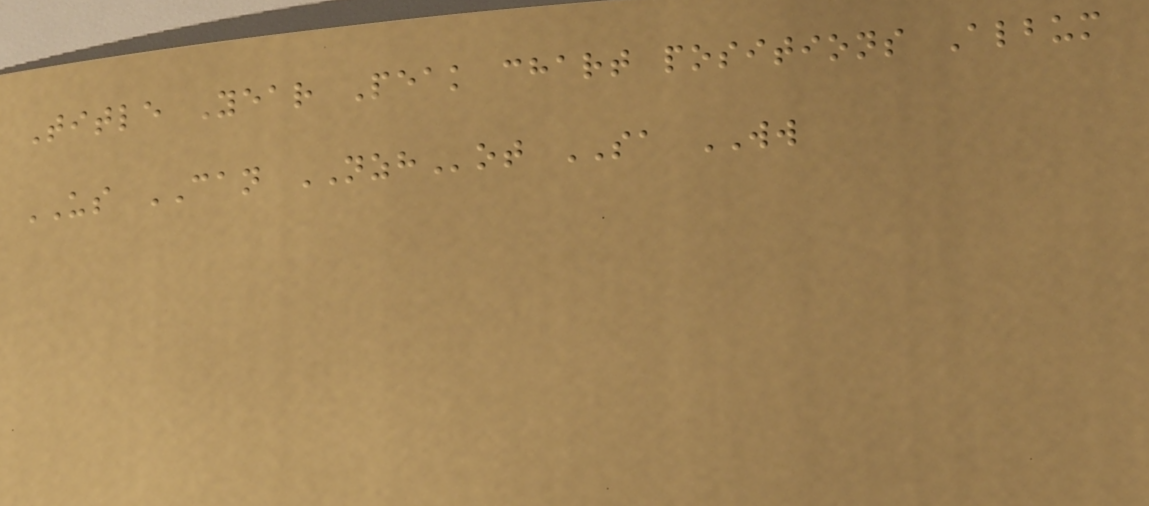Title Year Peak chart positions Album
US CAN NZHot SA WW
